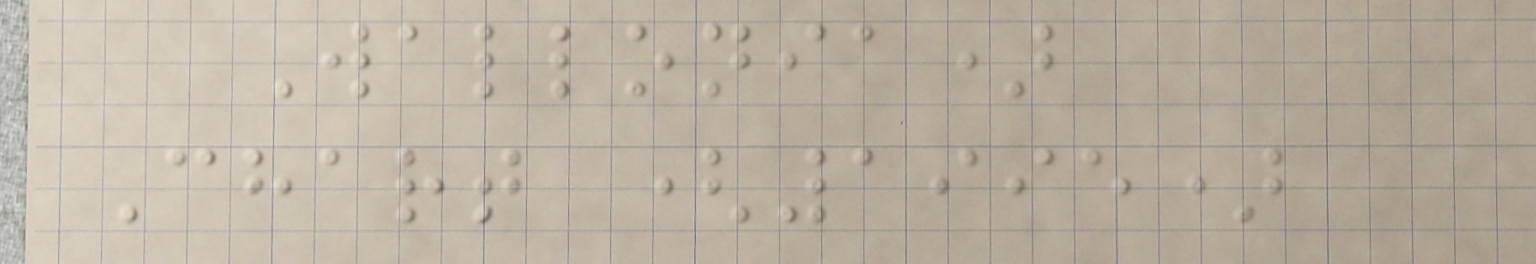Wallonia)
Chart (1995)
